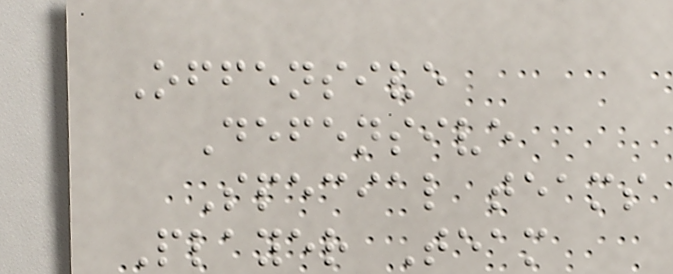Offensive
Defensive
Special teams
Player Team
